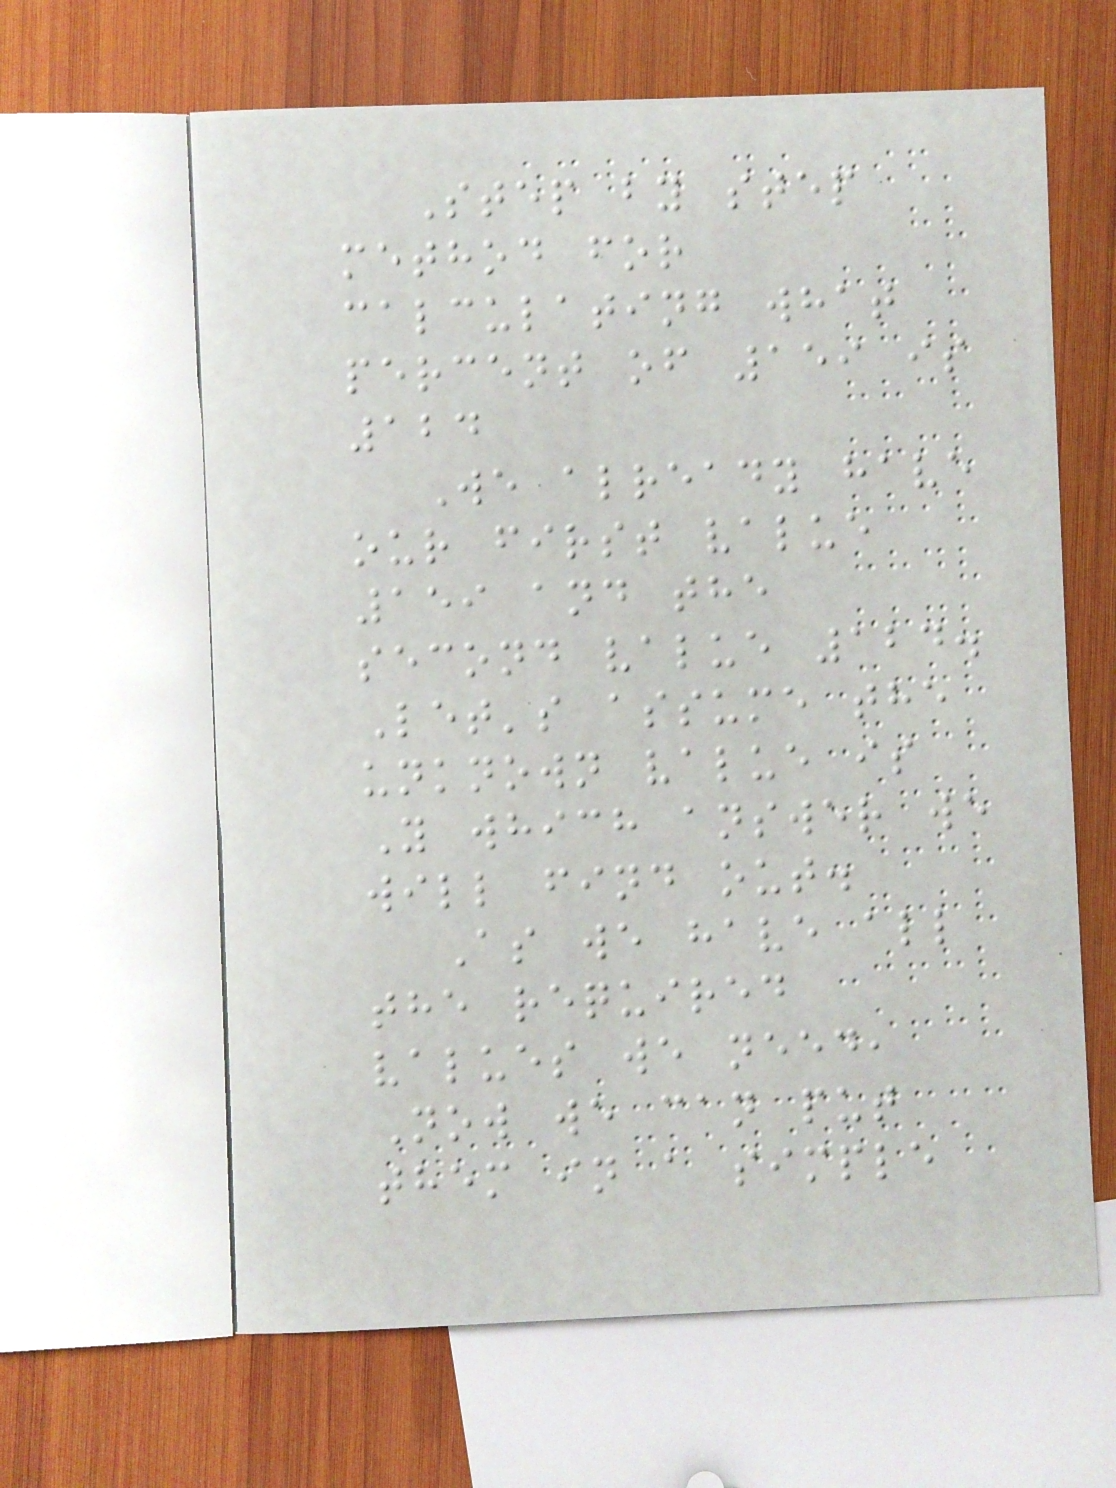Step by step
method for
calculating what
percent of 159 is
124
We already have
our first value
159 and the
second value 124.
Let's assume the
unknown value is
Y which answer we
will find out.
As we have all
the required
values we need,
Now we can put
them in a simple
